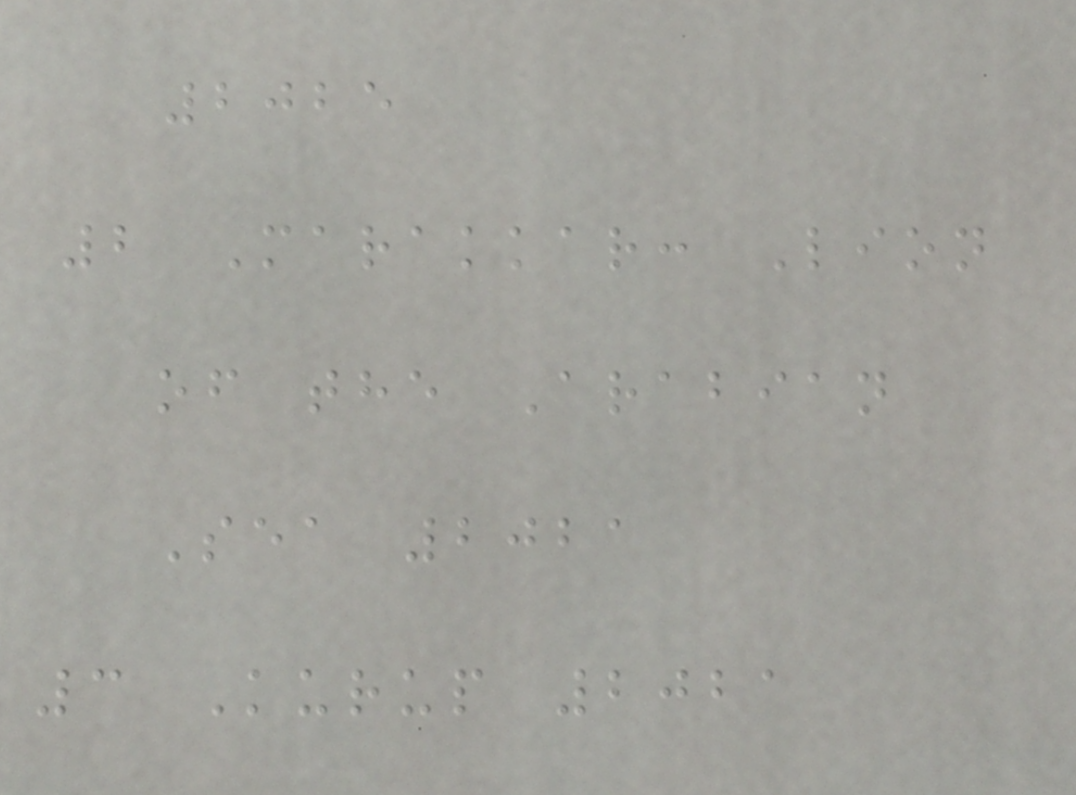2025
2 Marakkar: Lion
of the Arabian
Sea 2021
3 Kurup 2021
